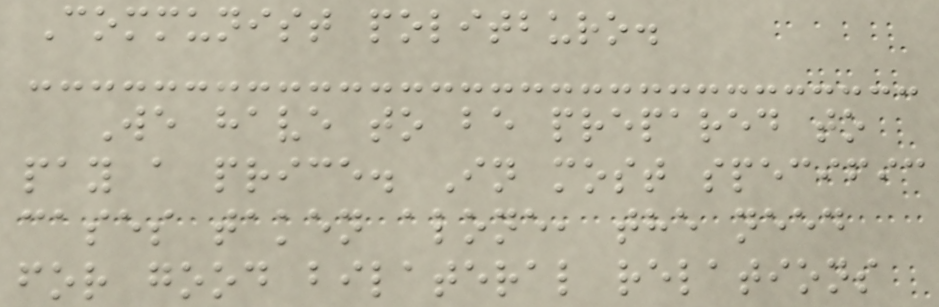Communist politburo.
We have to be prepared to
pay a price. In most specific
cases taken alone, the need
for good bilateral relations
